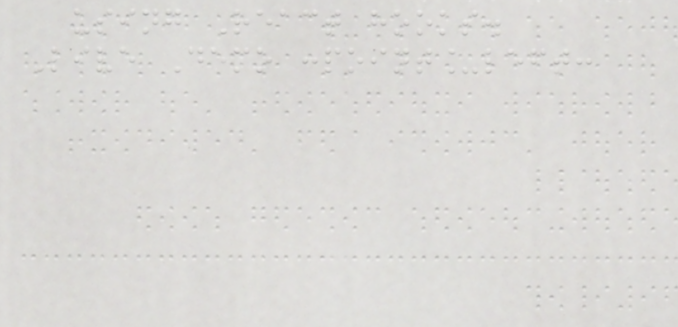using React hooks.
Live Demo :point_left:
